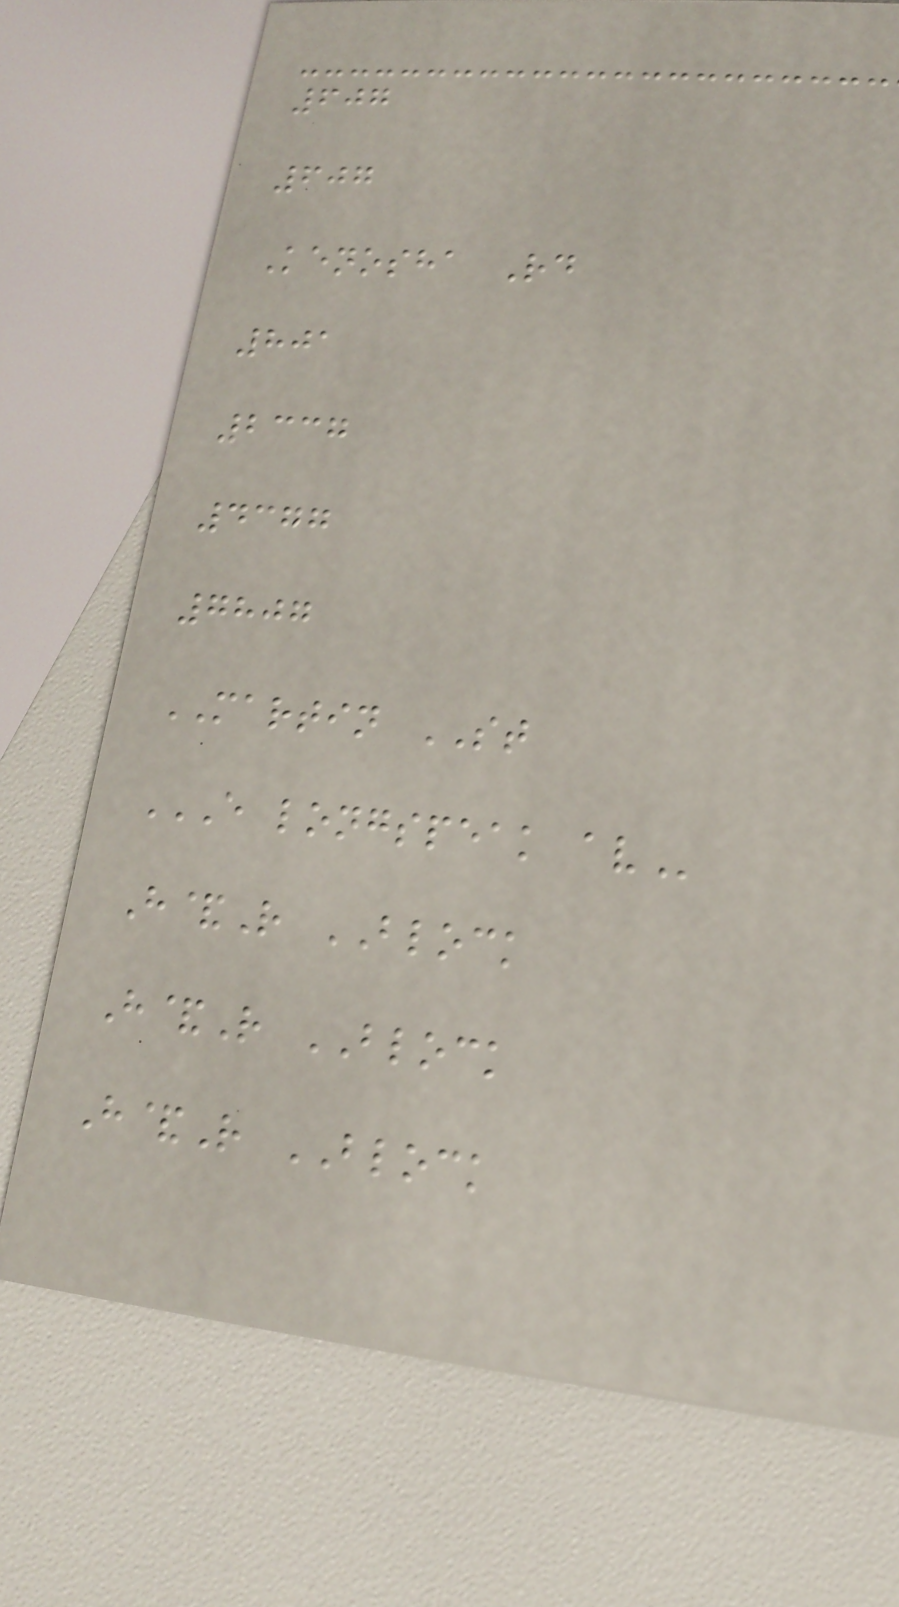607
607
Kenosha Rd
801
2337
4377
7807
MARTIN ST
E LONGSPEAK AV
H&R BLOCK
H&R BLOCK
H&R BLOCK
